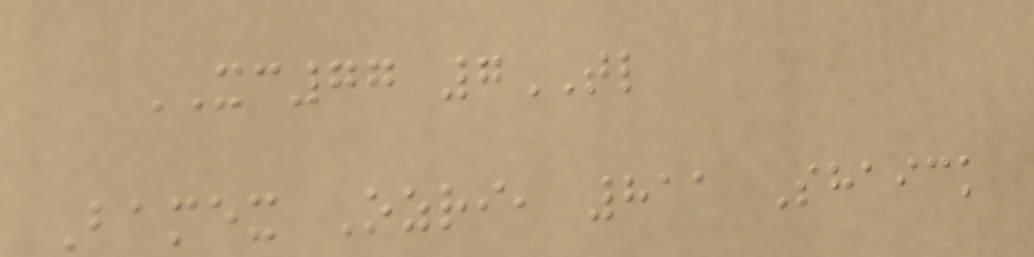XC77 7TL
Bamex Ozri, 811 Shaick
